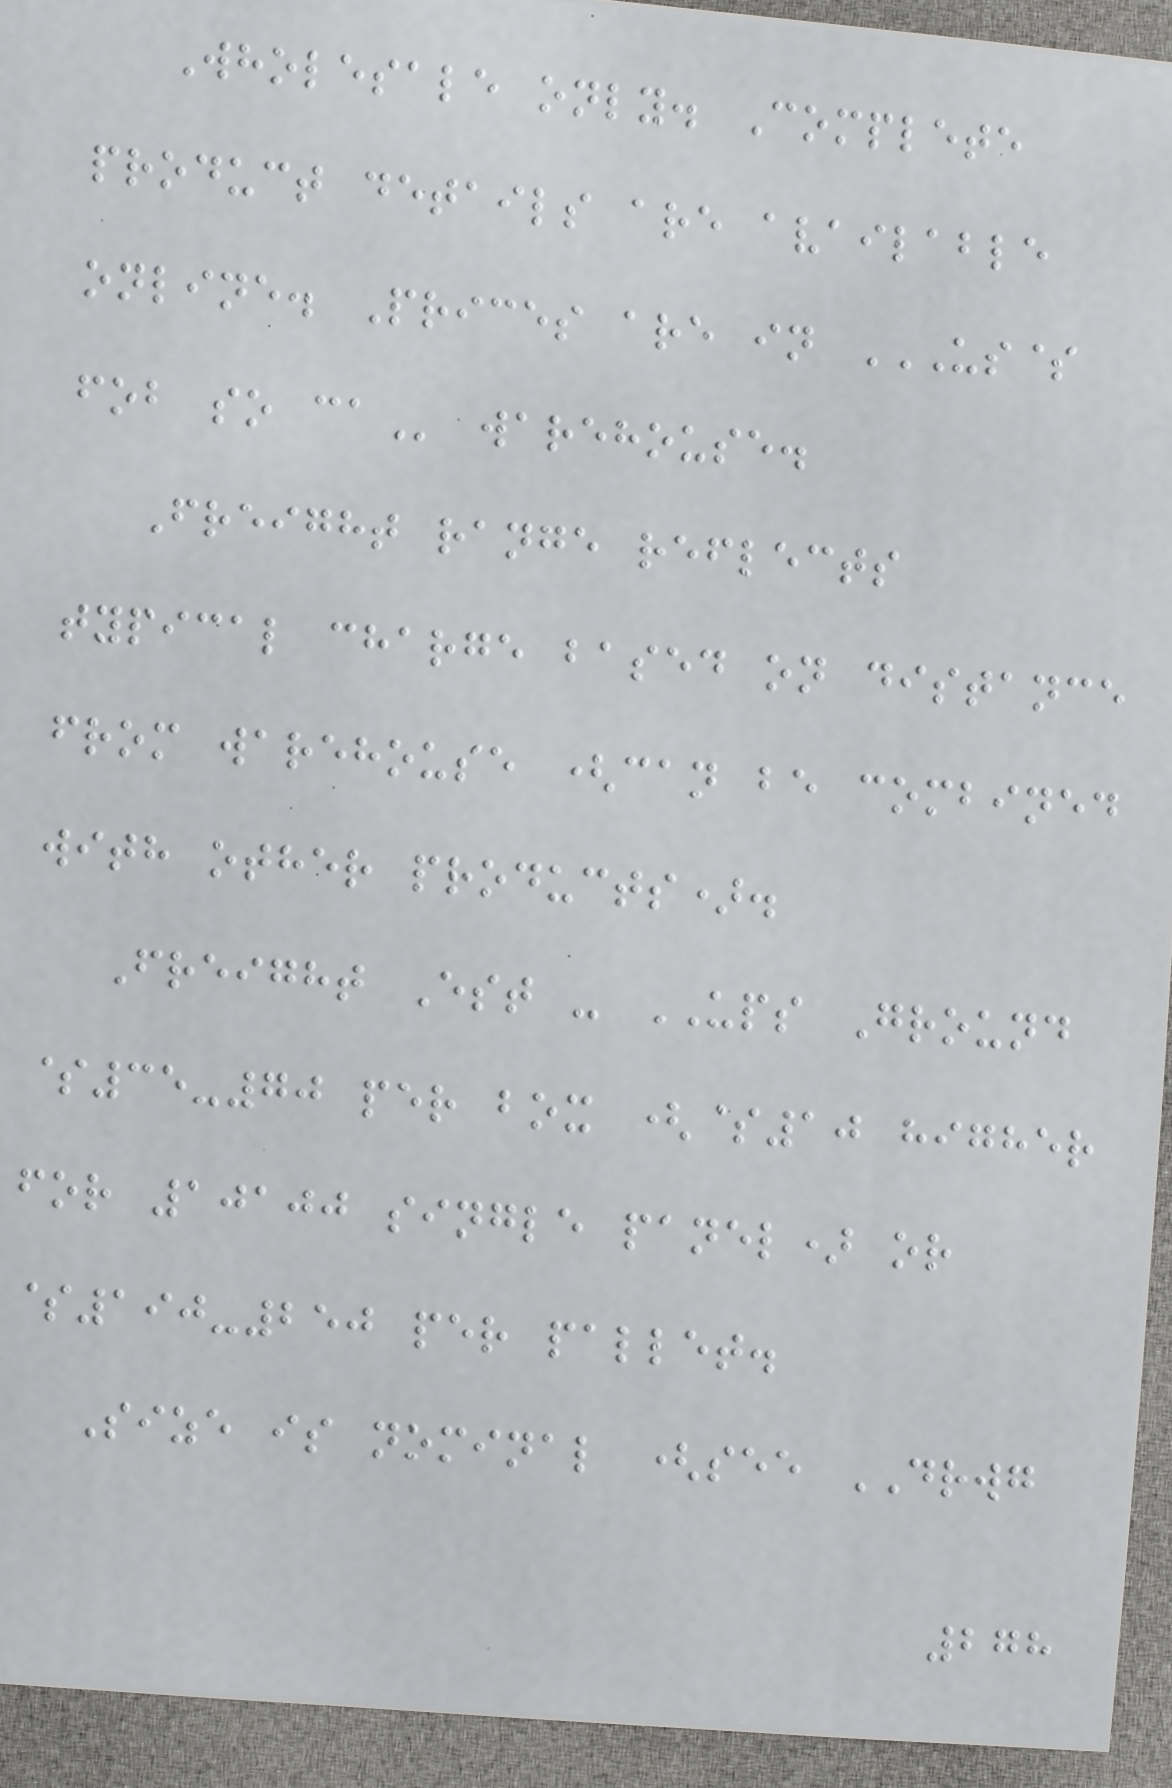Wholesale only. Complete
product details are available
online. Prices are in US$
FOB SO CA warehouse.
Freight range reflects
typical charge based on distance
from warehouse (can be combined
with other products).
Freight Est - UPS Ground
$35-70 per box ($10 higher
for 10100 single panel) or
$190-250 per pallet.
Size is nominal (see DRWG
278
